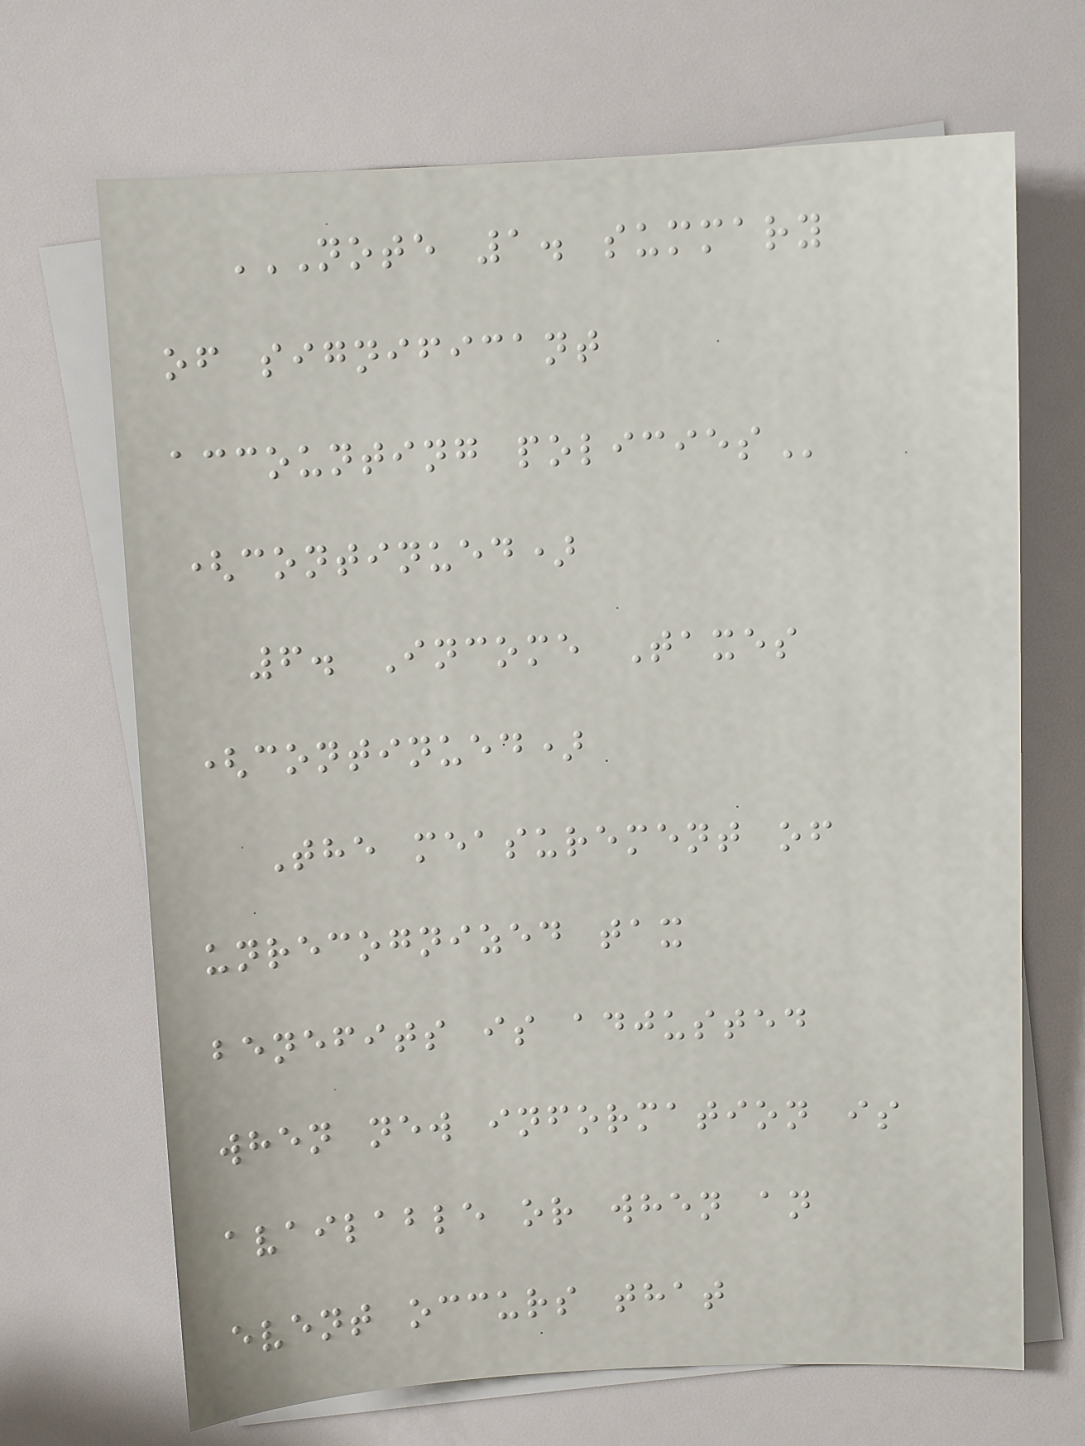NOTE 1. SUMMARY
OF SIGNIFICANT
ACCOUNTING POLICIES
(continued)
6. Income Taxes
(continued)
The measurement of
unrecognized tax
benefits is adjusted
when new information is
available or when an
event occurs that
